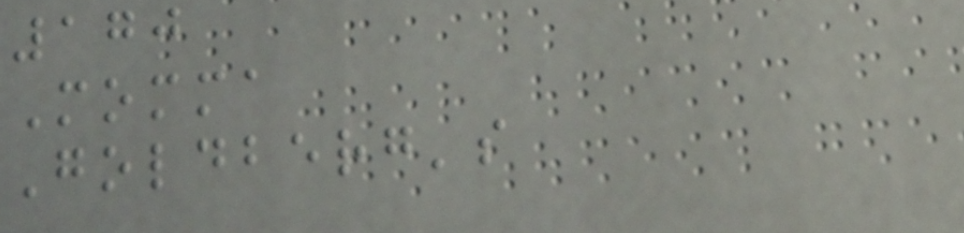170
Momma
Goldberg's
